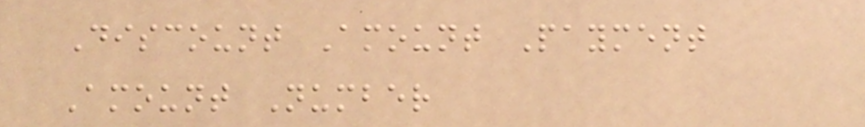Discount Amount Payment
Amount Number
